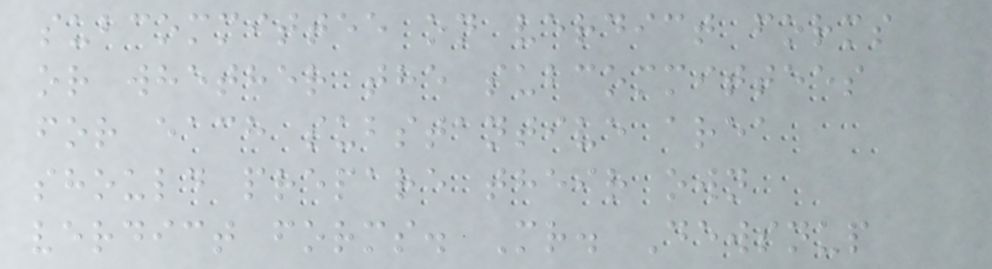subcommittee on verdict forms
or whether the subcommittees
for each substantive area
should prepare their own
verdict forms. Mr. Dewsnup
